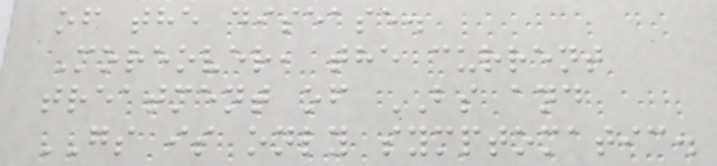of the disease.
Moreover, the current
treatment of BS and
GS is only symptomatic.
